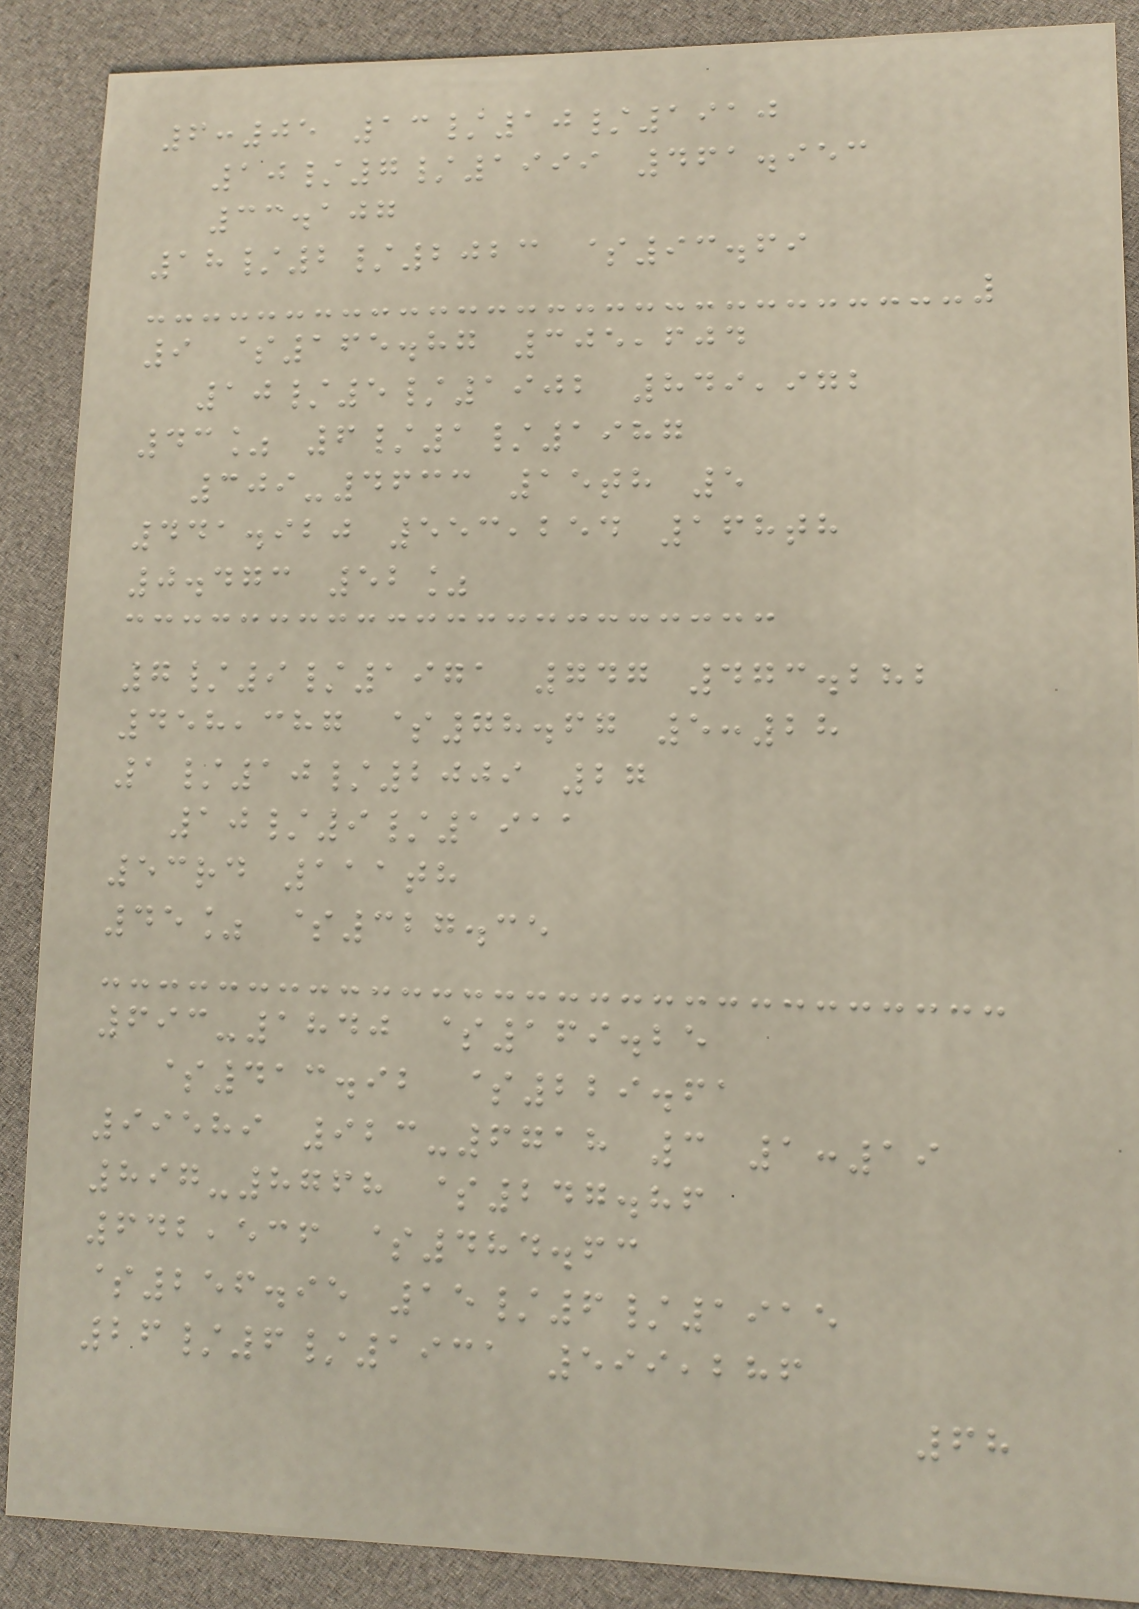6:05 13/10/1910
10/7/1999 461.953
33.107
18/2/2023 $93.69
9 $165.87 305,604
10/5/1902 849,972
43% 6/1/1987
309-4633 15th 5
441.920 553,254 168th
0.473 52%
7/9/1971 747 473.282
458,387 $78.67 5:28
1/10/2009 27
10/9/1911
53rd 111th
45% $327.35
693-1840 $169.25
$413.92 $229.61
99589 923-6718 3 1:19
897-8768 $247.86
642,536 $484.63
$256.95 15/6/1915
26/6/1931 599,286
68
